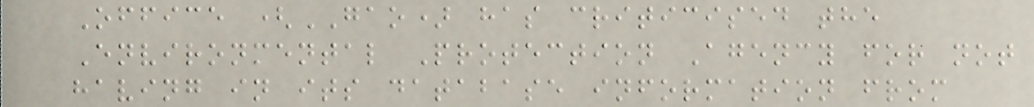Office (GAO) has criticised the
Environmental Protection Agency for not
having in its database information from
